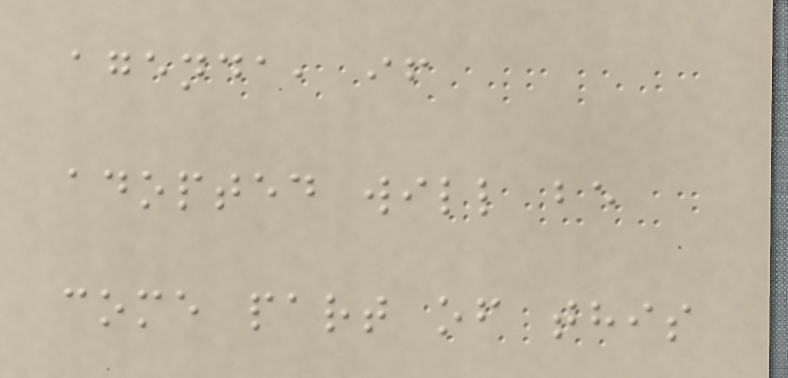agenda, if
adopted will be
come part of this
